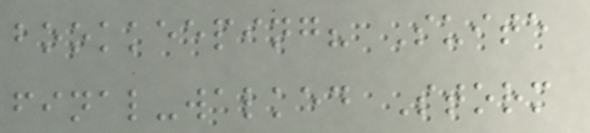bookkeeping? Suite
final-walked Storm
